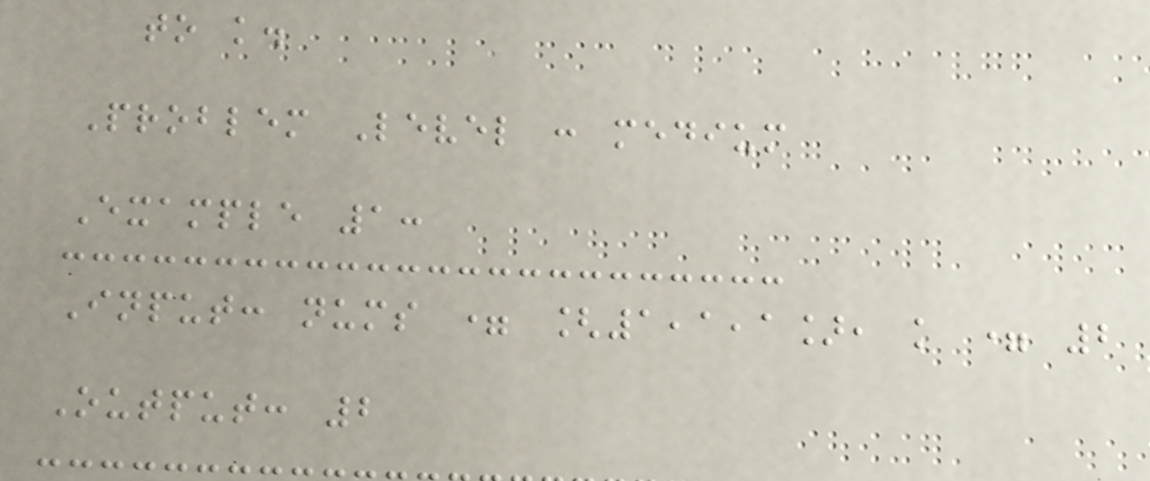to k.
Problem Level : medium
Example 1:
Input: nums = [1,1,1], k = 2
Output: 2
